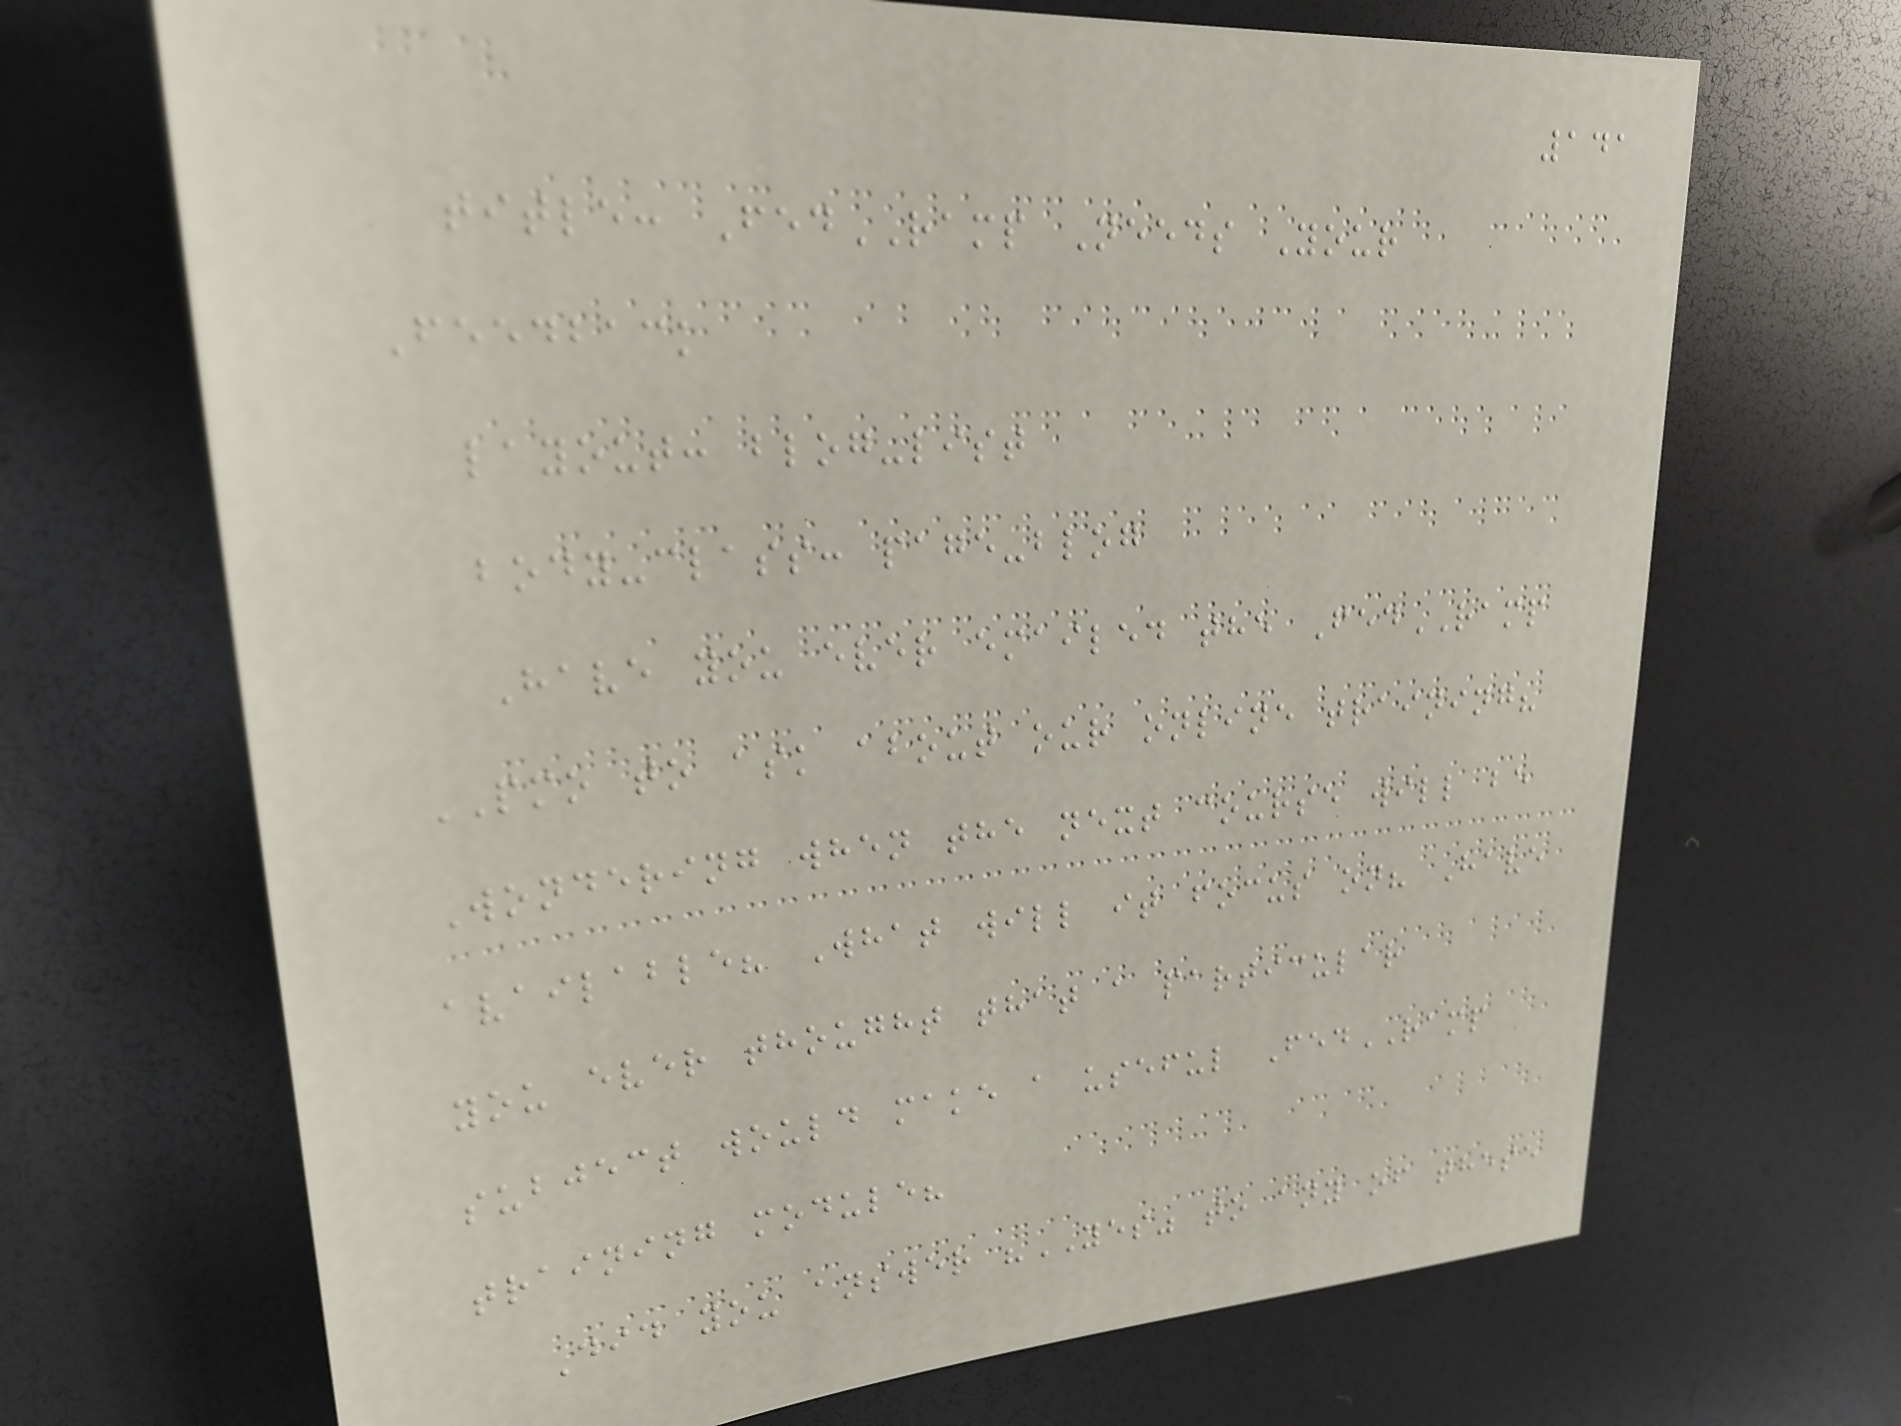141
title: FedRAMP Needs Your
Feedback
layout: blog-list
body-class: page-blog
Have you ever emailed the FedRAMP
PMO to ask about our online training?
Wondering when the next course will be
available? What will it focus on? Have
you ever thought that a particular
subject would make a useful FedRAMP
training module?
Did you answer "YES" to any of these
